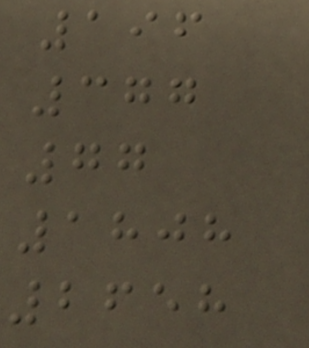196
377
77
1808
2658
